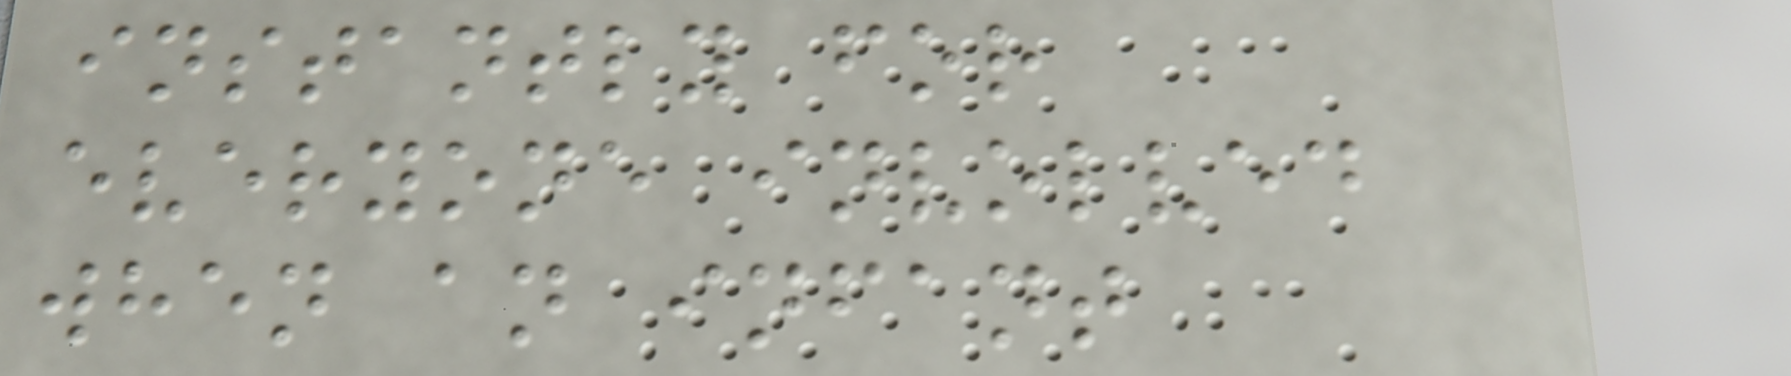instantly for
everyone involved
when an infant
